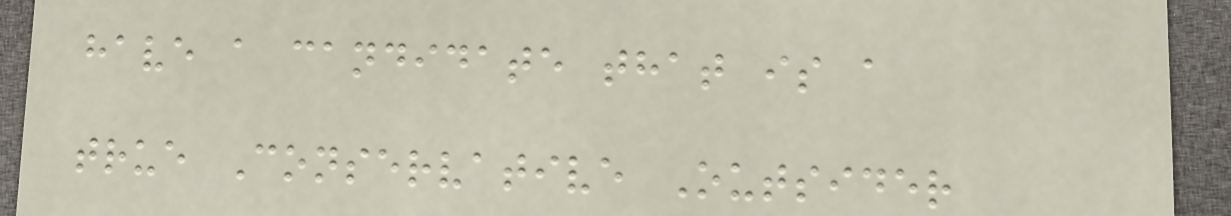have a candidate that is a
true Conservative Outsider
